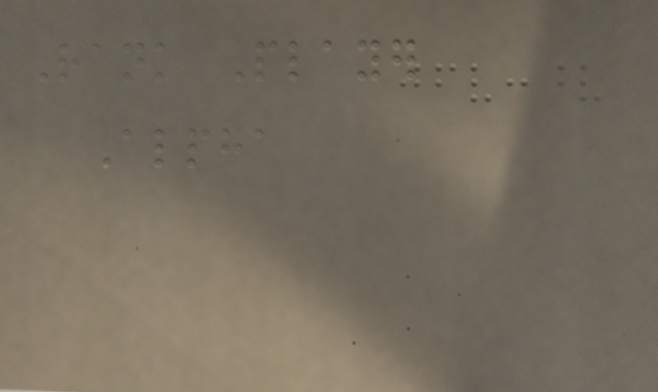Rank Player
Alpha
